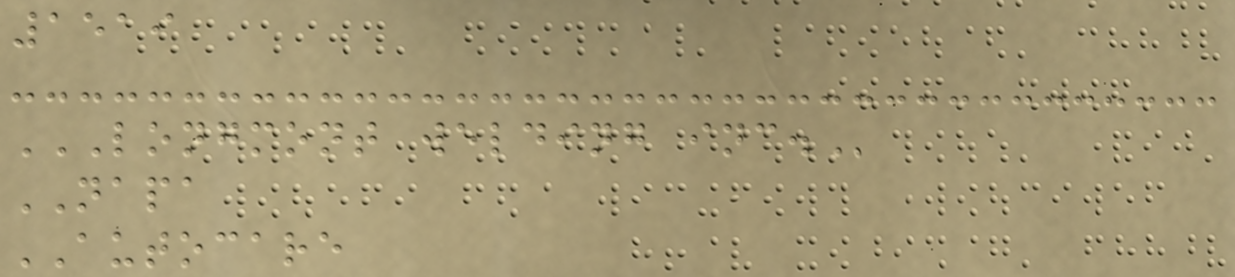1519
LONGMONT WELDING INC.
NAPA
AUTOCARE
